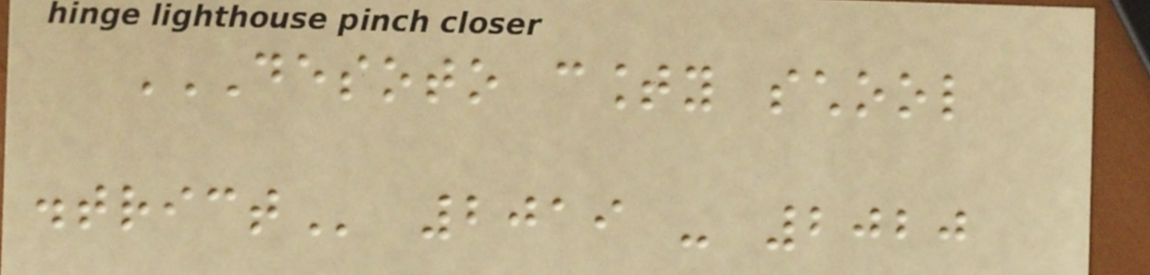DESOTO COUNTY SCHOOL
DISTRICT 2019 - 2020
